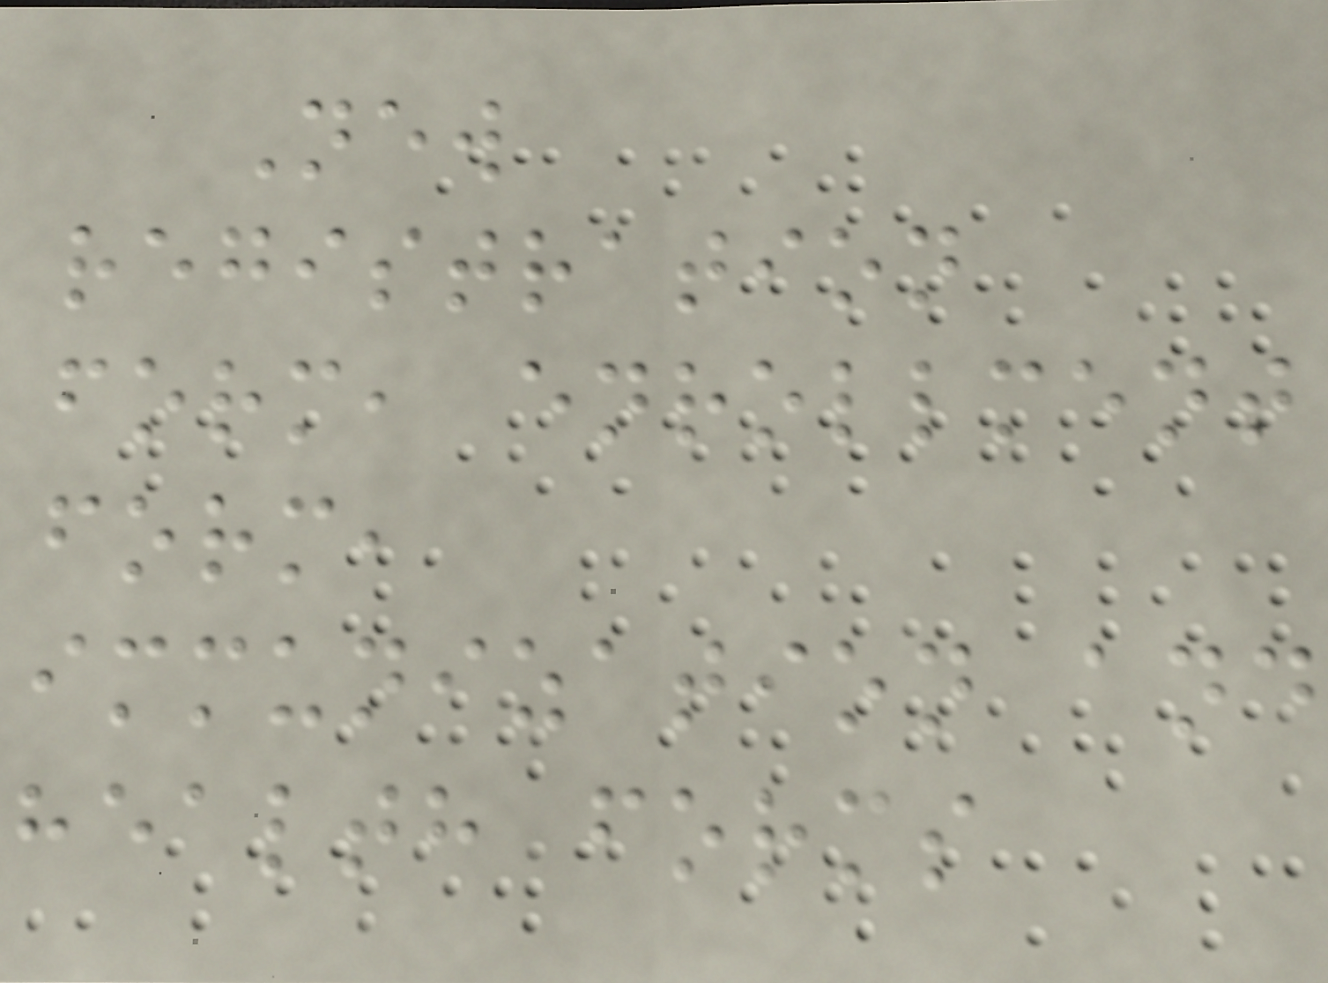New
registration
form, enrollment
form,
immunization and
health forms
